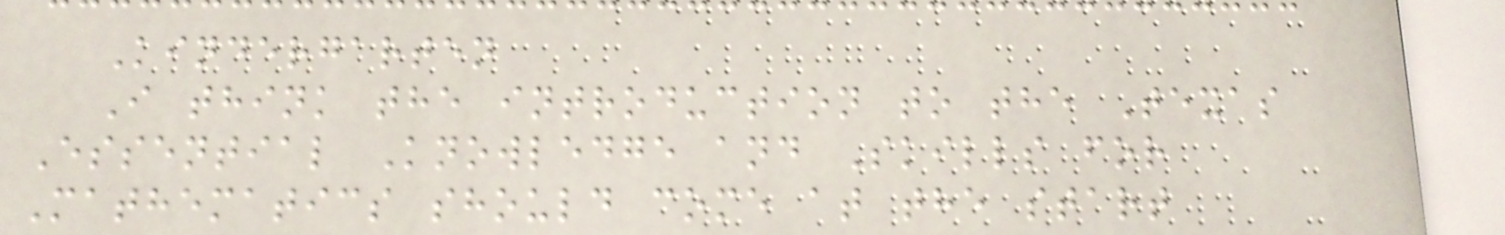Kindergarten
I think the introduction to the Texas
Essential Knowledge and Skills for
Mathematics should come at the start
